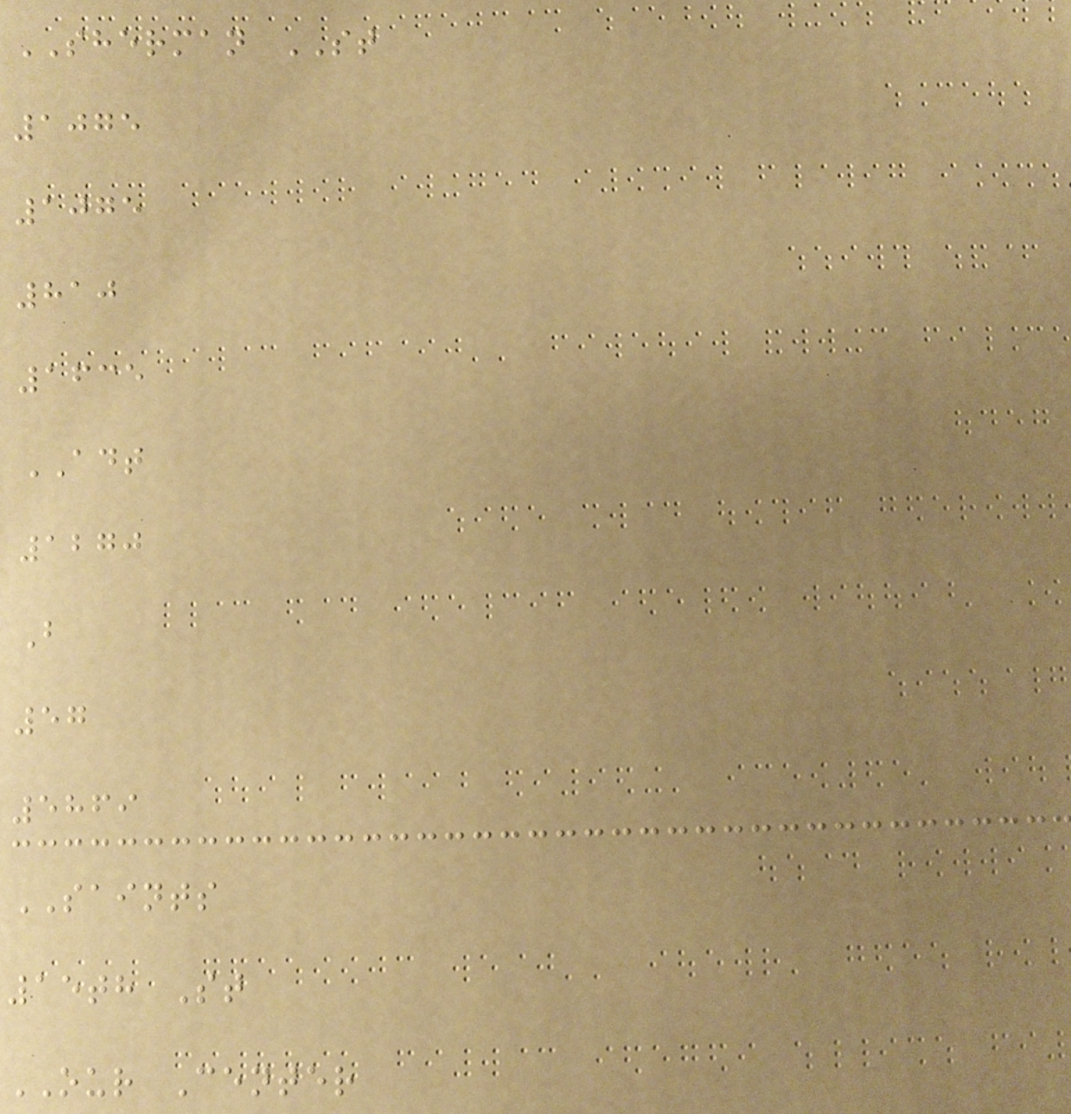SHERMAN ST
1075
1075
810
1635
ADT
1270
B
57
5869
SAINTS
15th St
OUR Center
